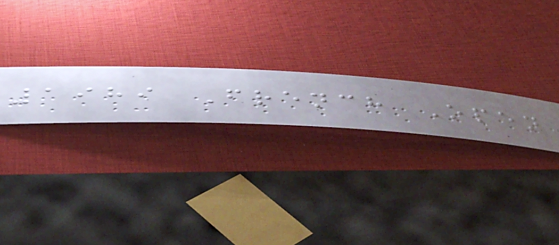1989 French Open
